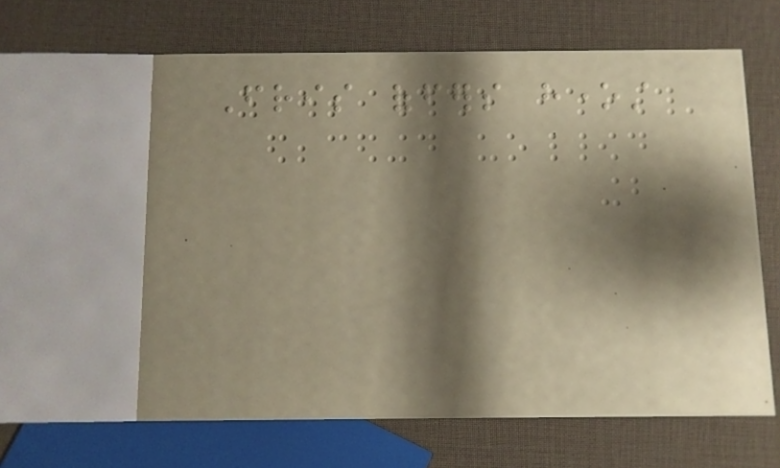Fris offers honest
